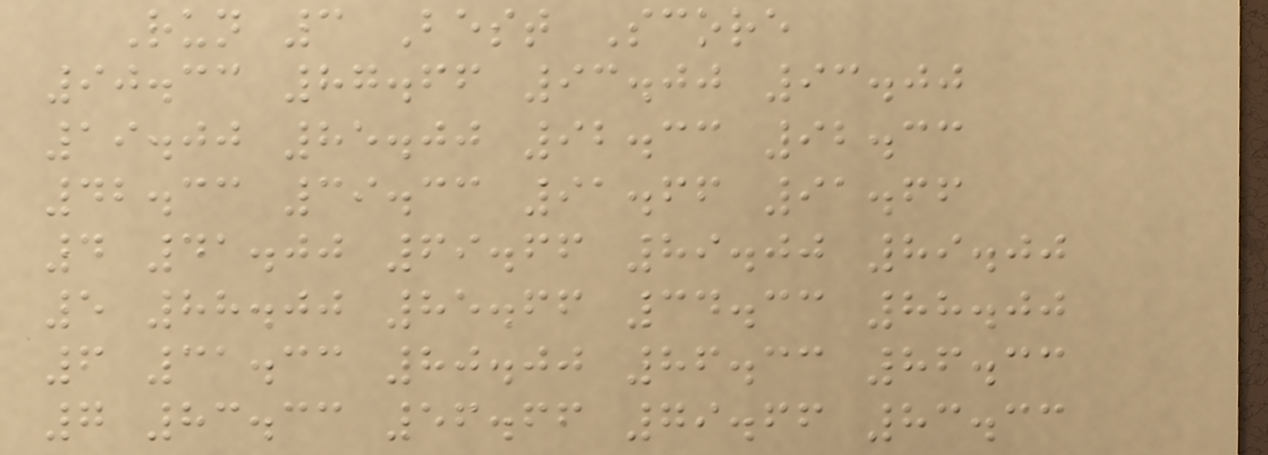Run 3 Best Score
90.33 87.66 93.00 93.00
19.00 85.00 92.33 92.33
42.33 39.33 91.66 91.66
4 41.00 69.66 89.00 89.00
5 88.00 85.66 34.33 88.00
6 31.33 80.00 86.33 86.33
7 83.33 56.66 79.66 83.33
